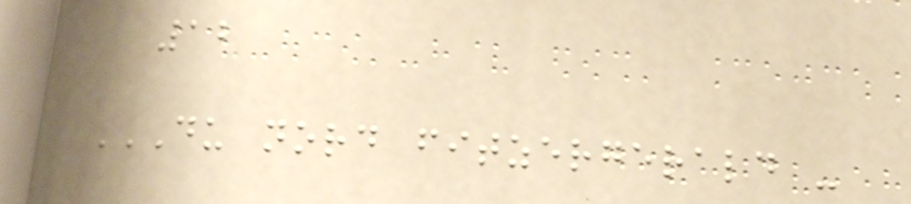12
DU NORD FITZERGERALD -
